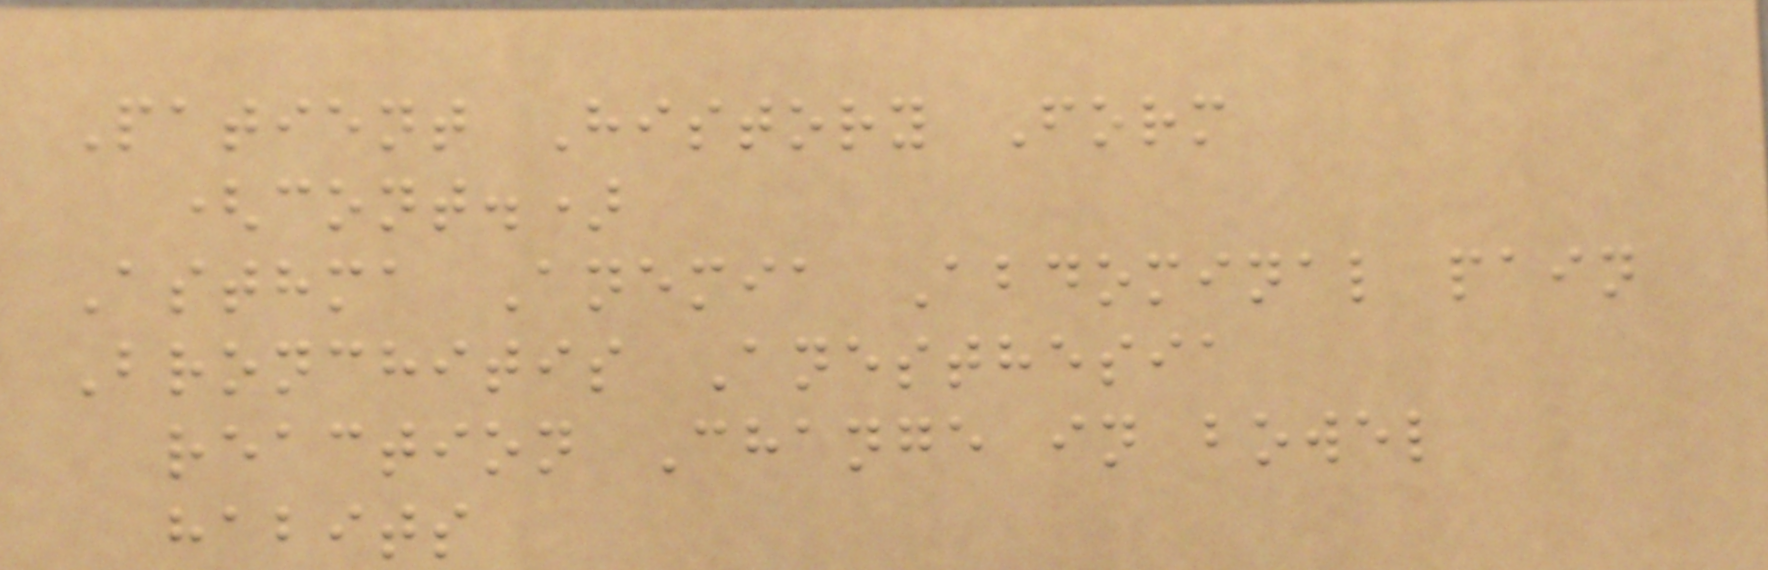Patient History Form
(cont.)
Asthma Anemia Abdominal pain
Bronchitis Anesthesia
reaction Change in bowel
habits
